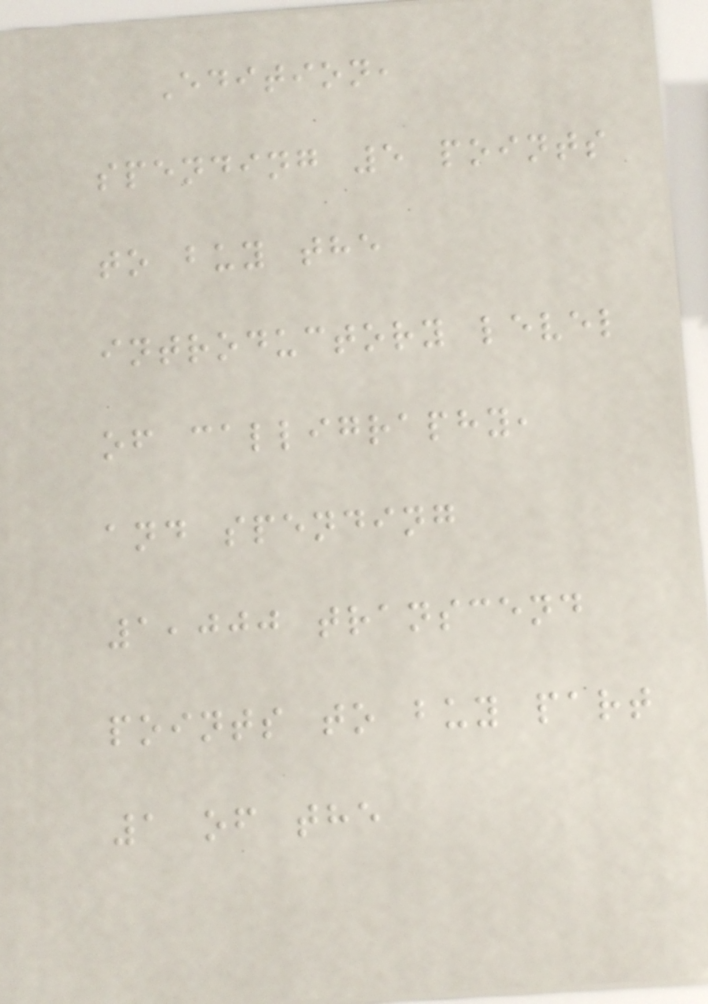Edition,
spending 5 points
to buy the
introductory level
of calligraphy,
and spending
1,000 transcend
points to buy part
1 of the
